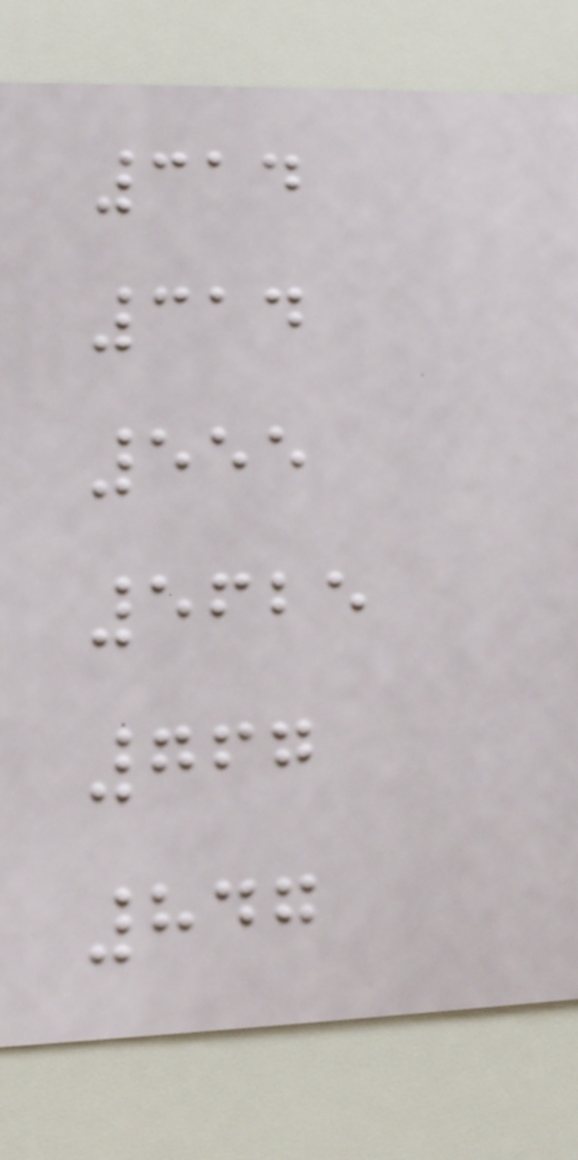314
314
555
5625
767
847
